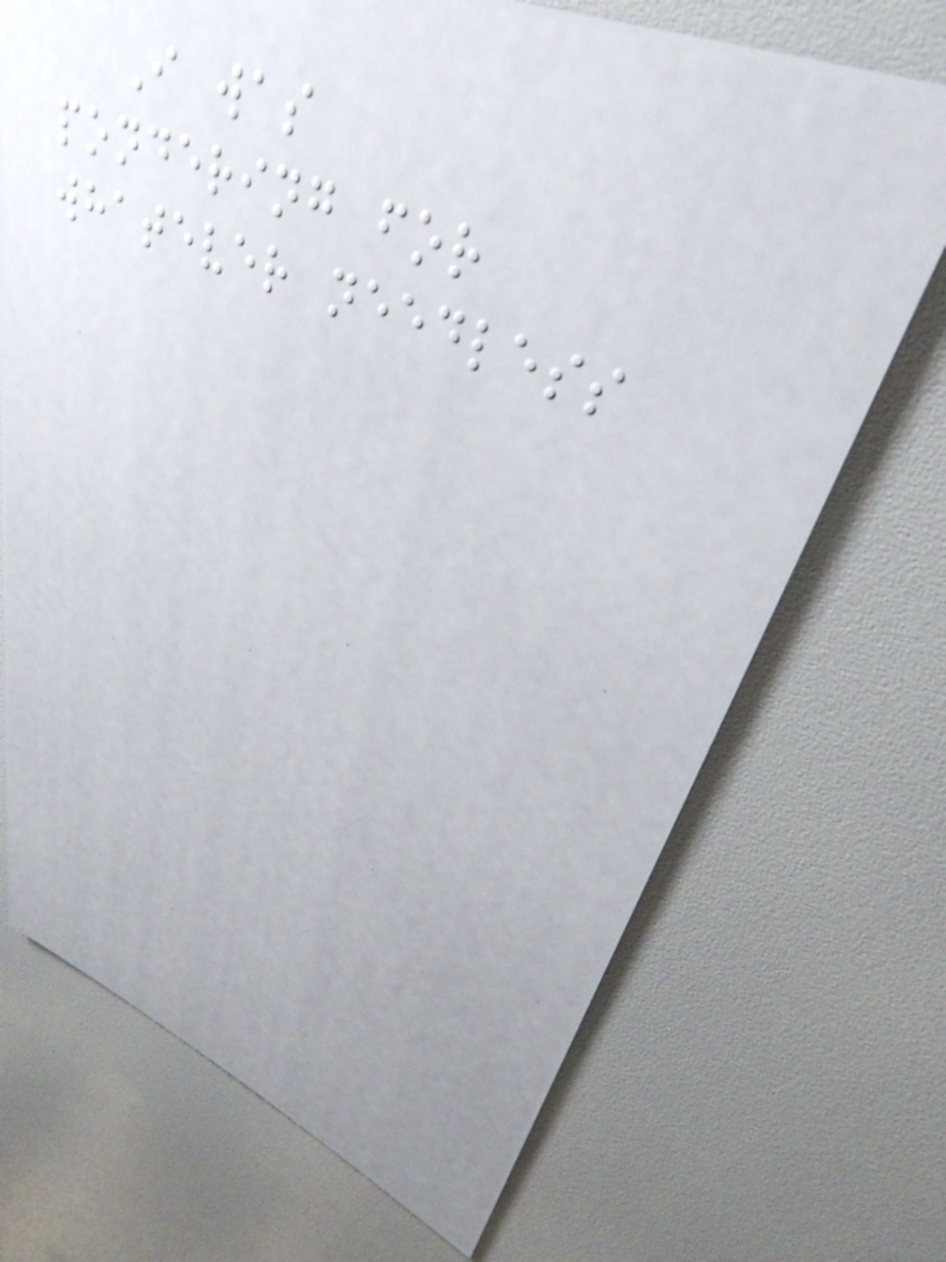I was
pondering for
whatever needless
